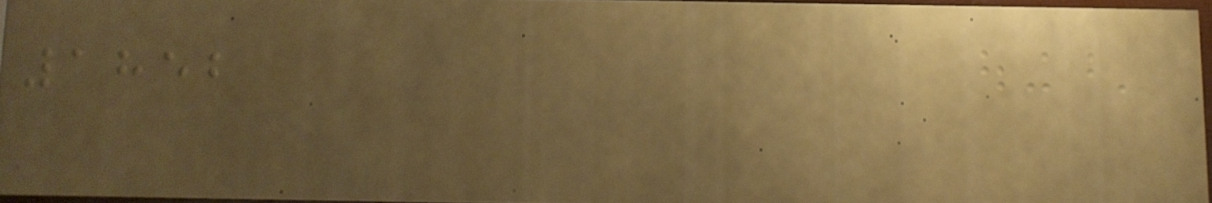1852
